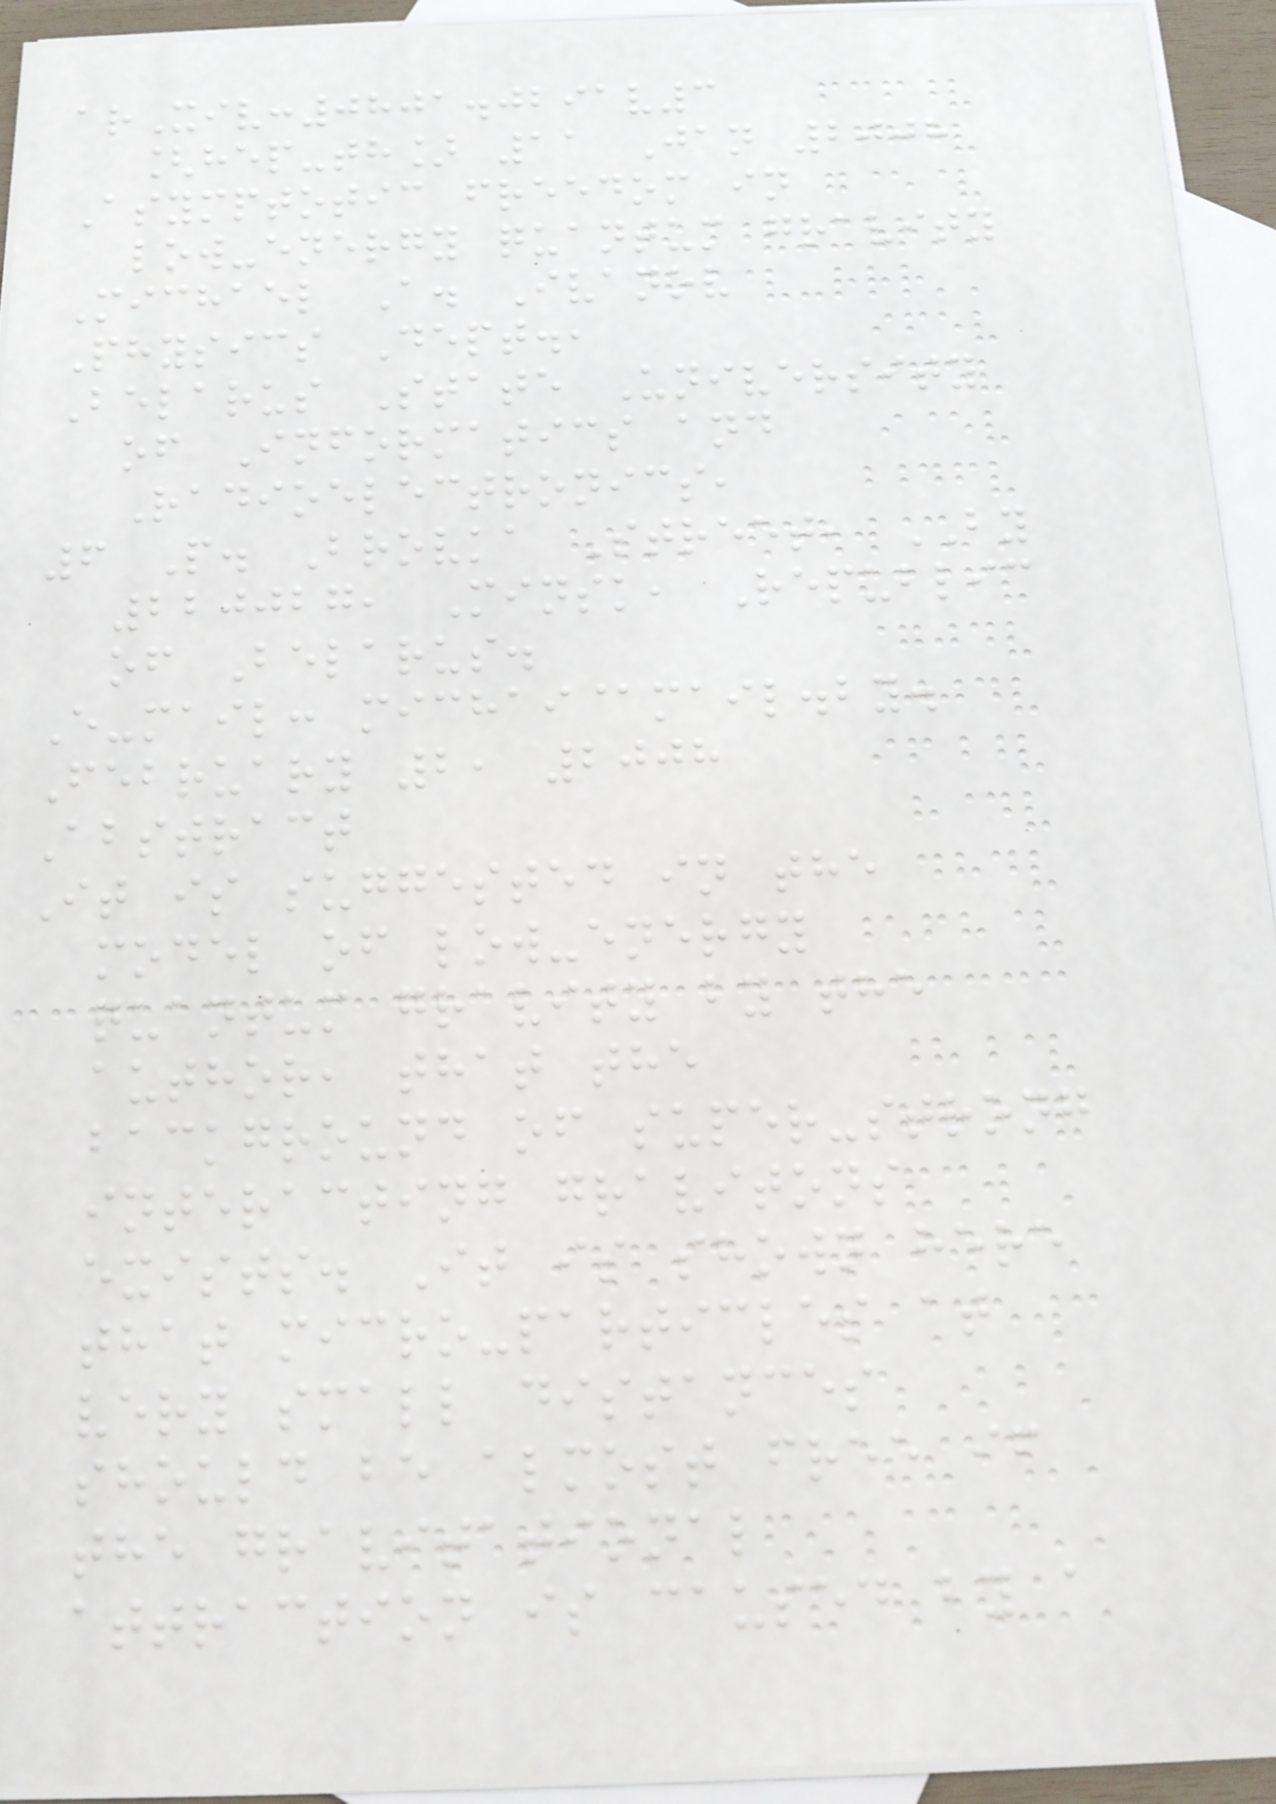arXiv:0801.0291v3
[hep-th] 11 Jan 2008
Asymptotic freedom in
low-energy quantum gravity
Michael A. Ivanov
Physics Dept.,
Belarus State University
of Informatics and
Radioelectronics,
6 P. Brovka Street, BY
220027, Minsk, Republic
of Belarus.
E-mail: michai@mail.by.
February 2, 2008
Abstract
It is suggested in the
model of low-energy
quantum gravity by the
author, that the
background of super-strong
interacting gravitons
exists. It is shown here
that micro-particles at
very small distances
should be almost free if
the gravitational
attraction is caused by a
